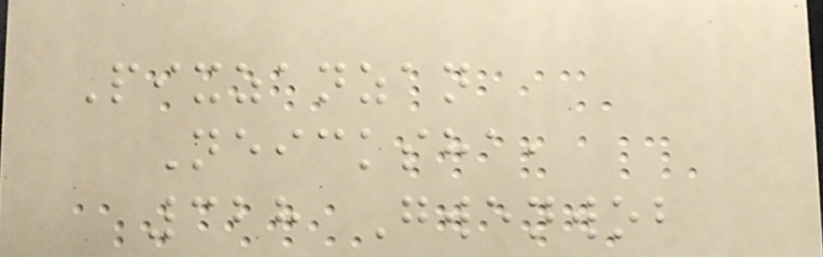Pixzanzan
Neicksha,
328 Gwenwob
